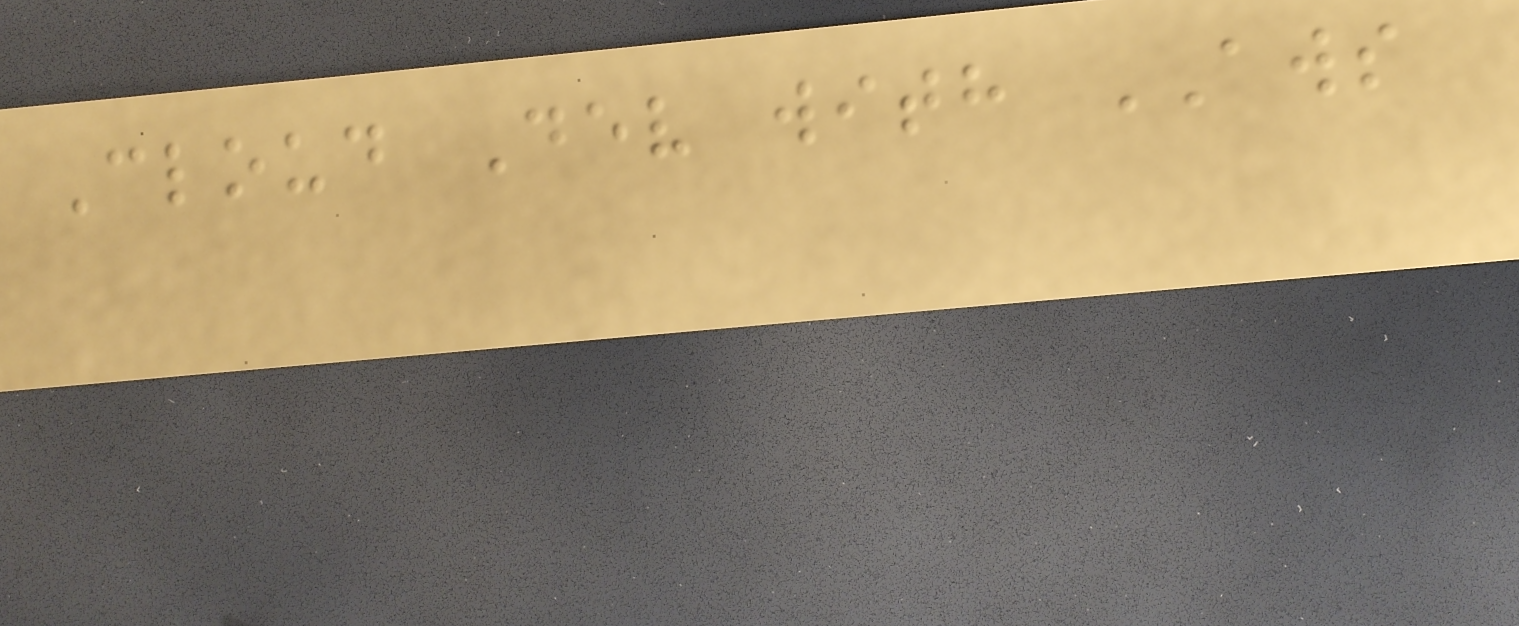Cloud Dev with AWS
